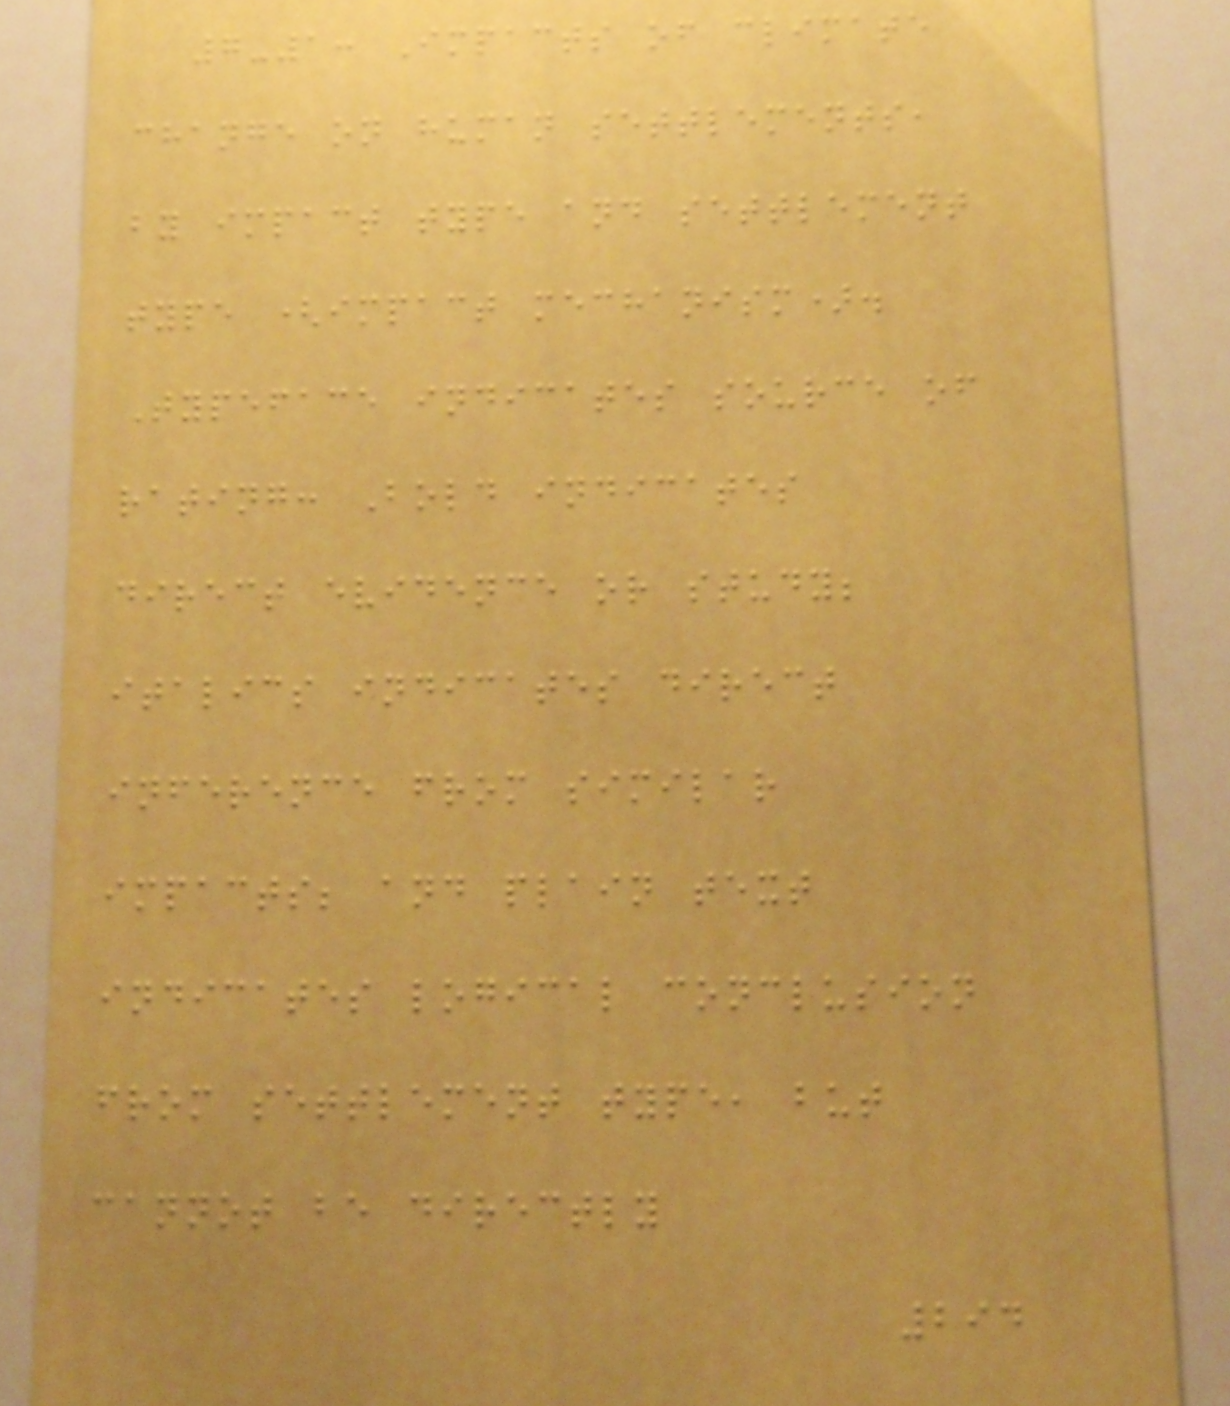7-1: Impacts of climate
change on human settlements,
by impact type and settlement
type (impact mechanism).
Typeface indicates source of
rating: Bold indicates
direct evidence or study;
italics indicates direct
inference from similar
impacts; and plain text
indicates logical conclusion
from settlement type, but
cannot be directly
294
